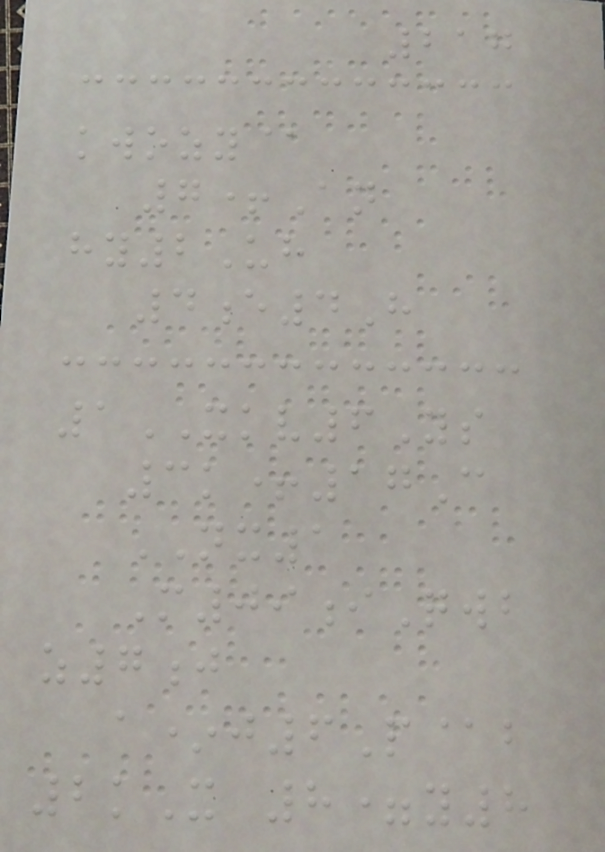217
kwozy@
7+An
hy2Uh
4e4H
1XKV6Ys
3k+17C
NX1
M09iQwb
z7j
a*j6P@b
2kX 8=y8
